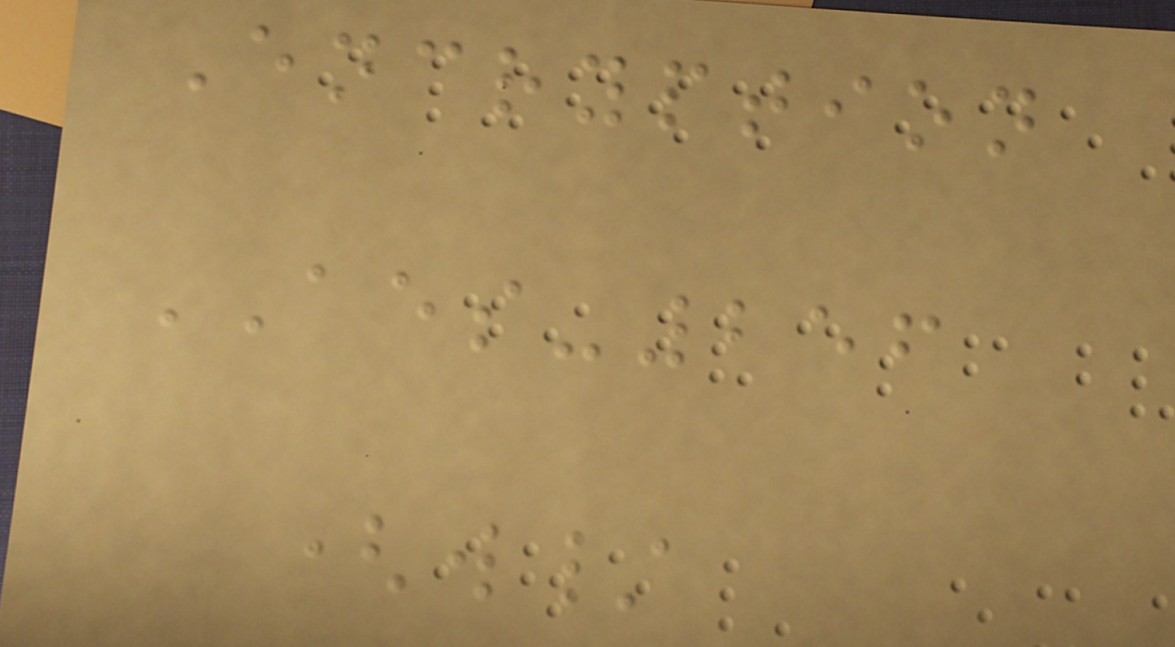Encryption
AES-256
(w/
